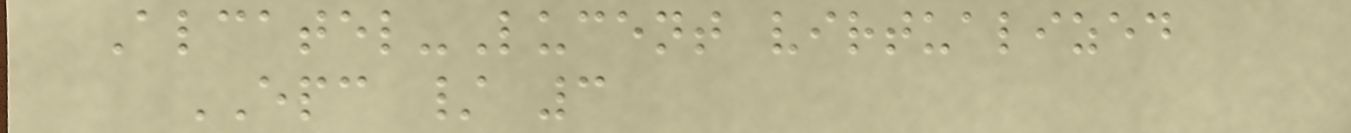Alcatel-Lucent virtualized
EPC / 3
